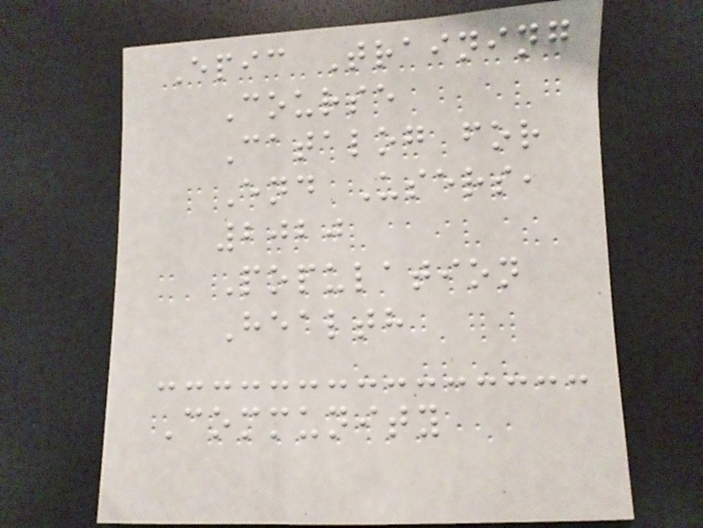Epic Training
Course
Catalog for
End Users,
2020
Population
Health
Community
